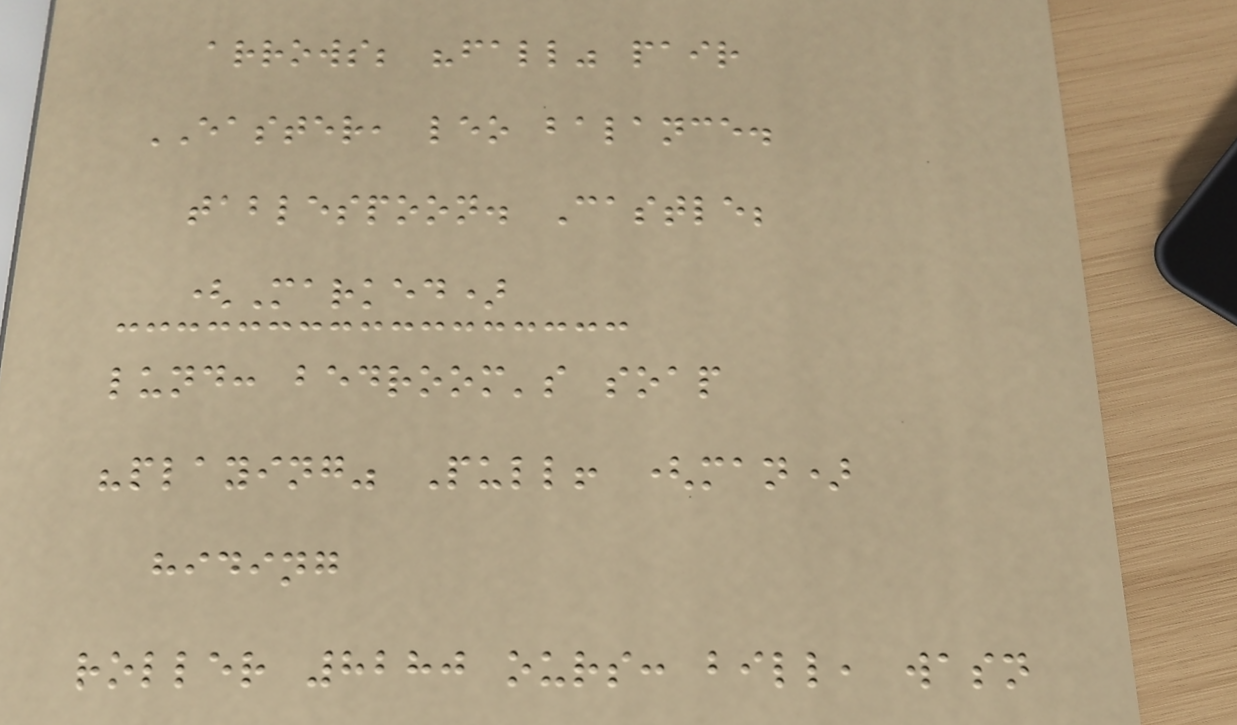arrows; "fall" pair
EASTER, leo balance.
tablespoon. Castle;
(Marked)
lund: bedroom's soap
"playing" Pull! (man)
hiding
roller 8280 ours: bill, wasn
